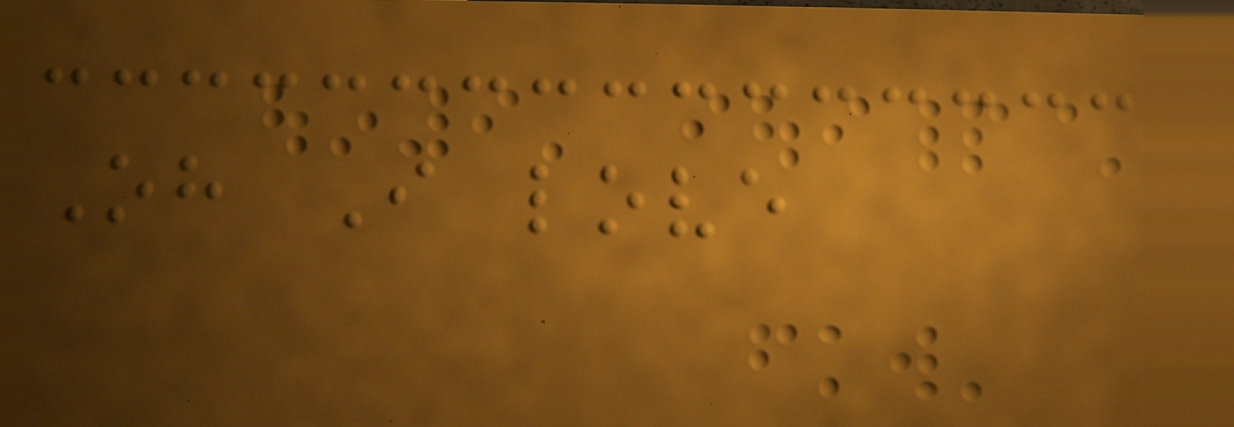Oh I love
